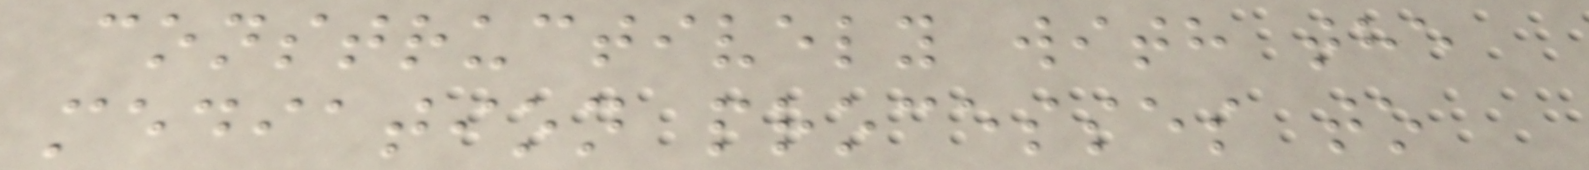constructively with the
mediation processes to
